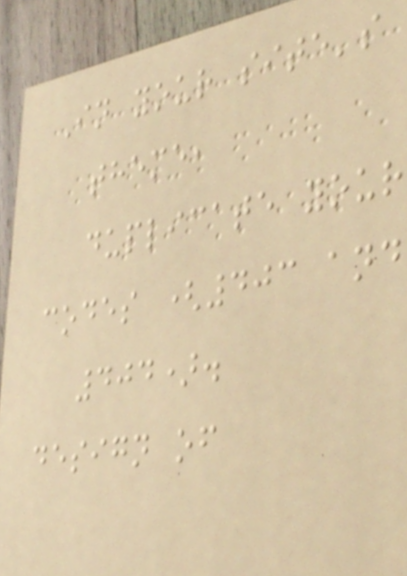In your site's
theme,
duplicate your
codes (403 and
404).
design of
